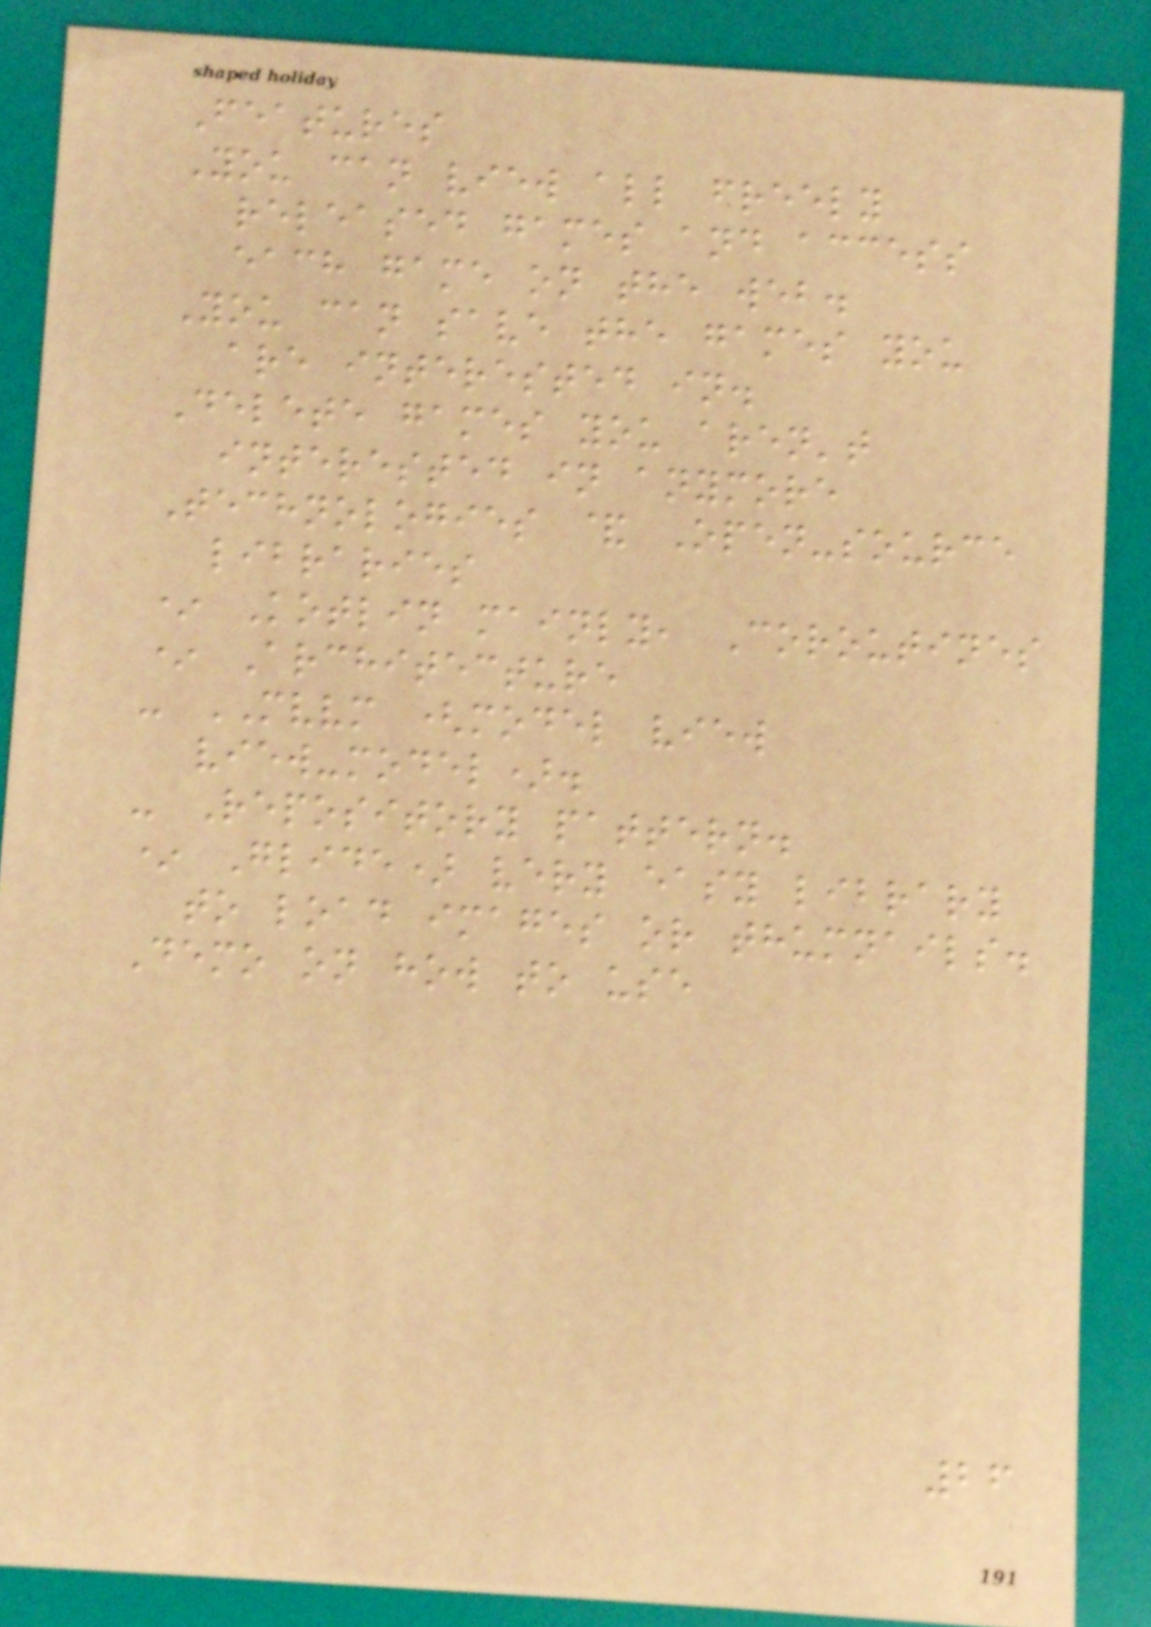Features
You can view all freely
released games and access
each game on the web.
You can save the games you
are interested in.
Delete games you aren't
interested in anymore
Technologies & Open-source
libraries
* Kotlin mainly, Coroutines
* Architecture
- MVVM (model view
view-model).
- Repository pattern.
* Glide) very easy library
to load images or thumnails.
Demo on how to use
26
